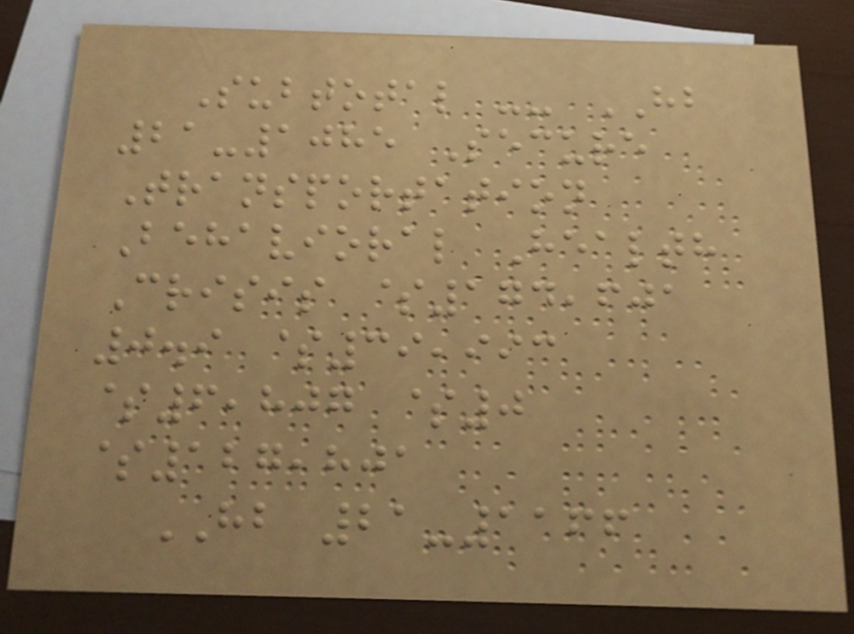Subtotal -- HB
21-1085 Secure
Transportation
Behavioral Health
Crisis $174,601
0.9 $39,993
$6,807 $0
$127,801
HB 21-1166
